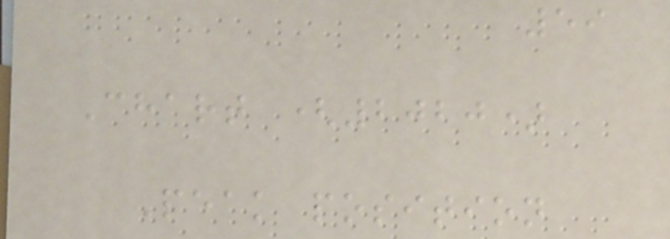59
Chart (2020)
Peak position
